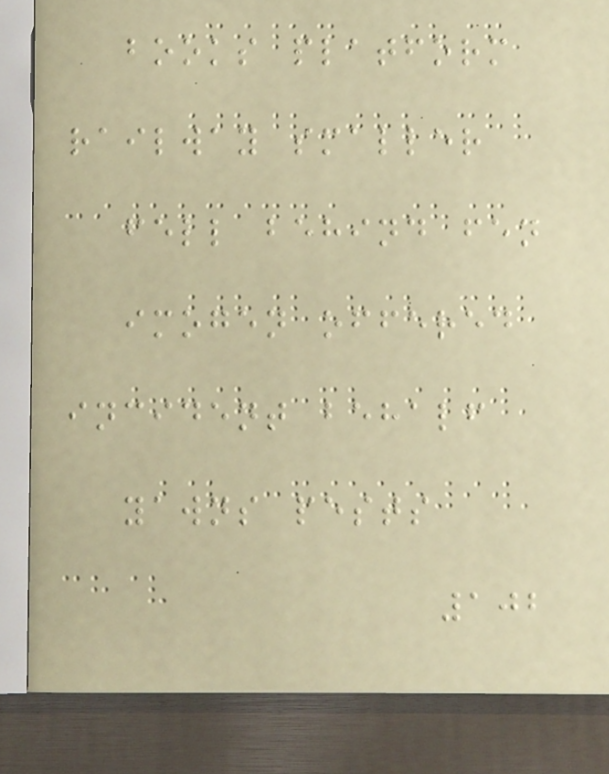books platform
railway smaller
fell behind fen
imogen offered
incident behalf
yawns pests
102
